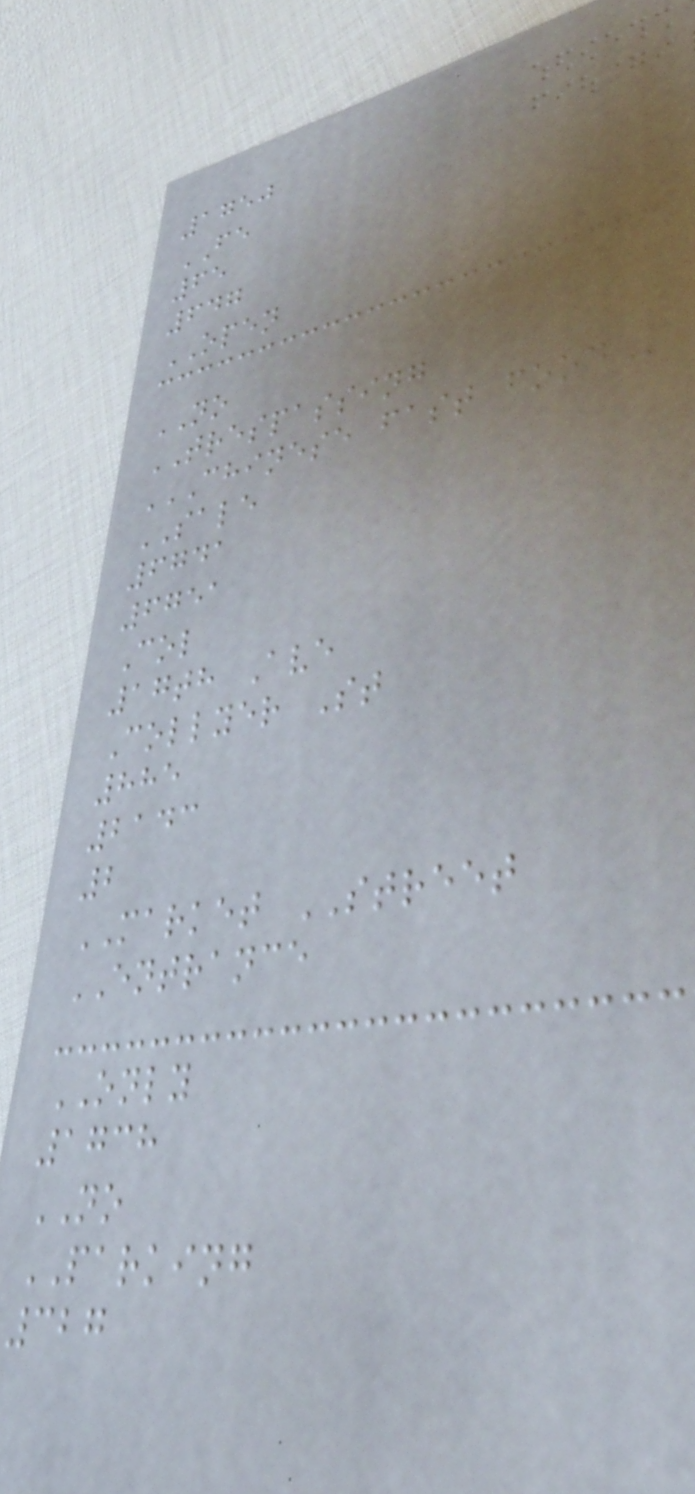1750
FE
65
647
OPEN
NO
TRESPASSING
CHINESE FAST FOOD
SALE
6741
6751
Col
17th Ave
Collyer St
885
2143
2
MARKET STREET
ENTRANCE
ONLY
1738
NO
PARKING
327
